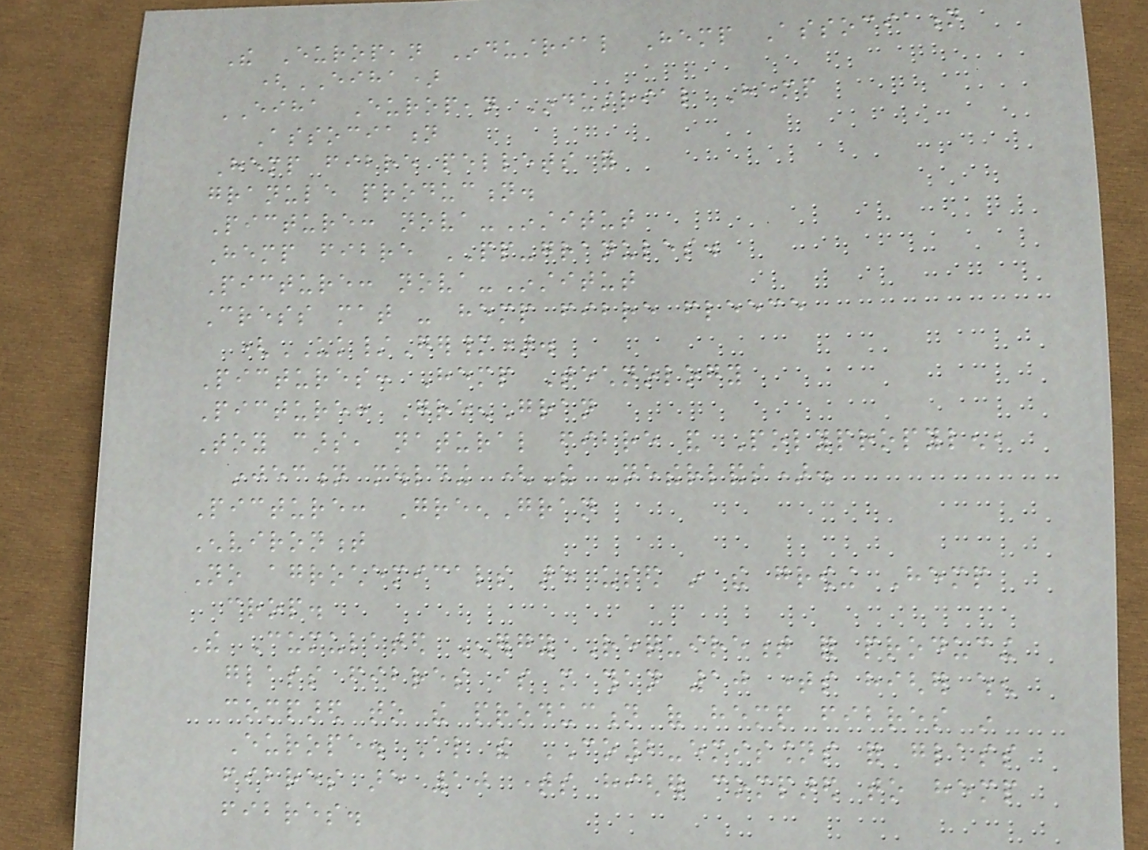The European Industrial Hemp Association
(EIHA)
EIHA European Industrial Hemp
Association
Hemp fibre pellets for
granule production.
Picture: nova-Institut
Hemp fibre PP-granules.
Picture: nova-Institut
Cress mat - hemp fibre fleece
(UK/Germany).
Pictures: Hemp Technology
Picture: GreenGran
Toy cars, natural fibre and Polypropylen,
injection moulding (The Netherlands).
Picture: GreenGran
Environment
No agrochemicals are used in the growing Hemp
crop.
The Cumulated Energy Requirement for producing
glass fibres is more than 10 times higher when
compared to the production of hemp fibres in
Europe. Also the CO2-emissions for glass
fibres are 10 times higher compared to hemp
fibres.
